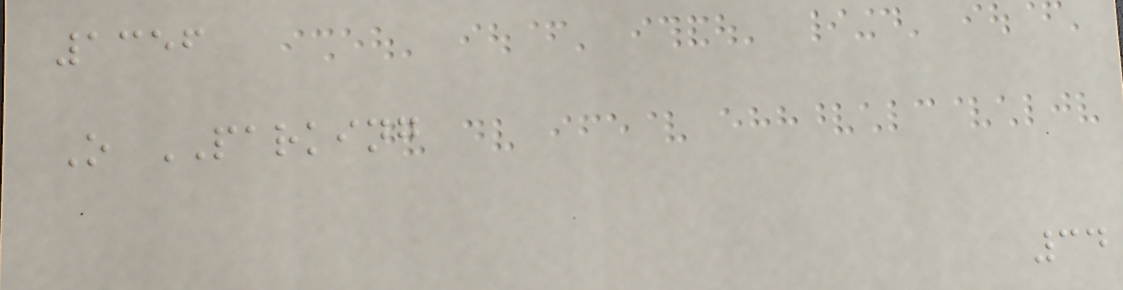1356
O PARKING
34
